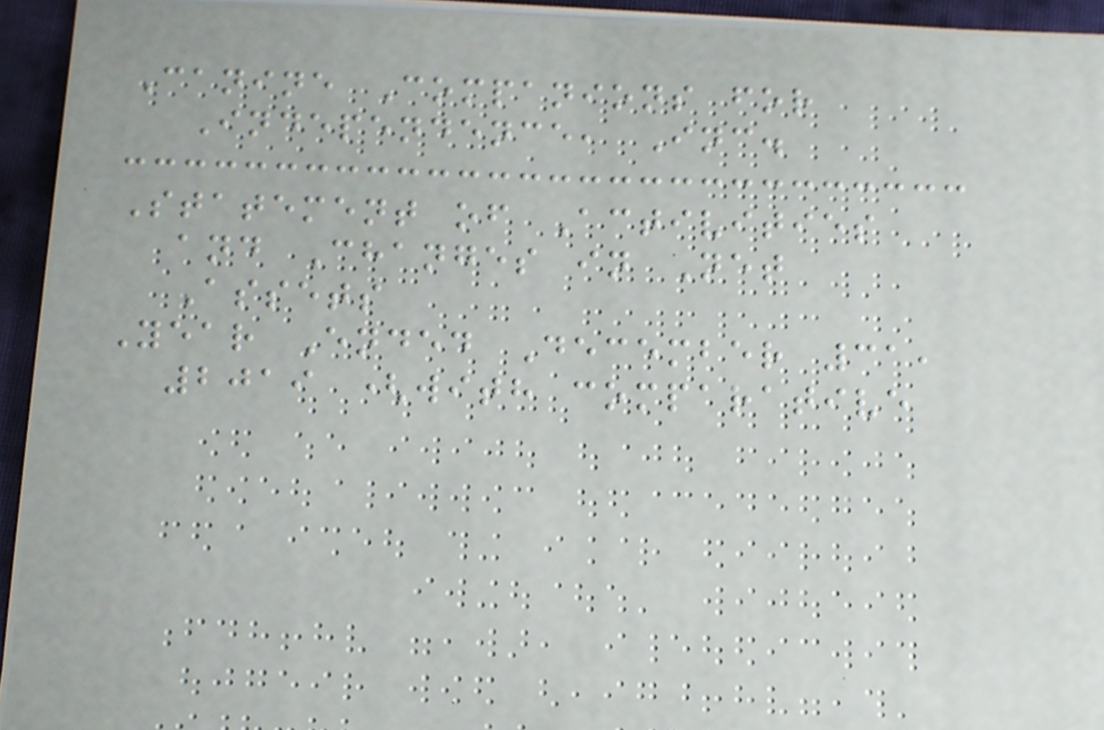Canine Companions for
Independence, Inc.
Statement of Activities
and Changes in Net
Assets
Year Ended December 31,
2019 (with comparative
